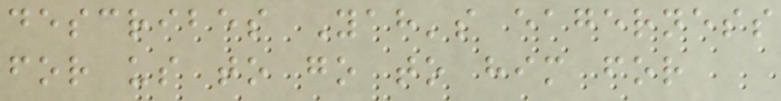describes Yah's eagerness
for us to go to him for
